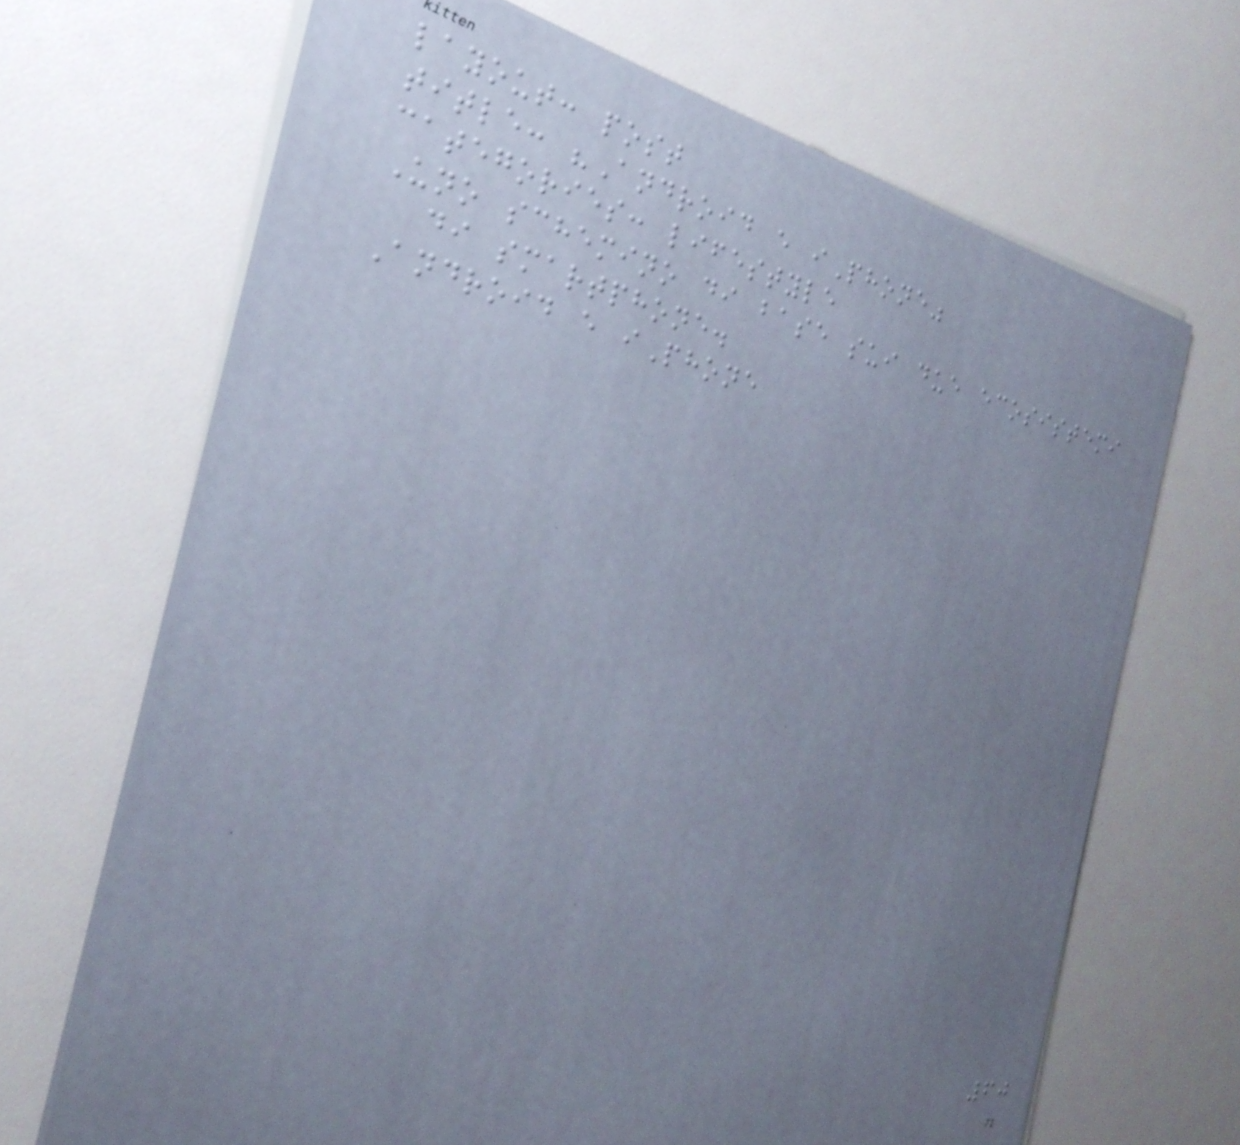layout: post
title: "Android e iPhone"
categories: lifestyle
Uno schemino di base sui due ecosistemi
di smartphone.
Android e iPhone
60
